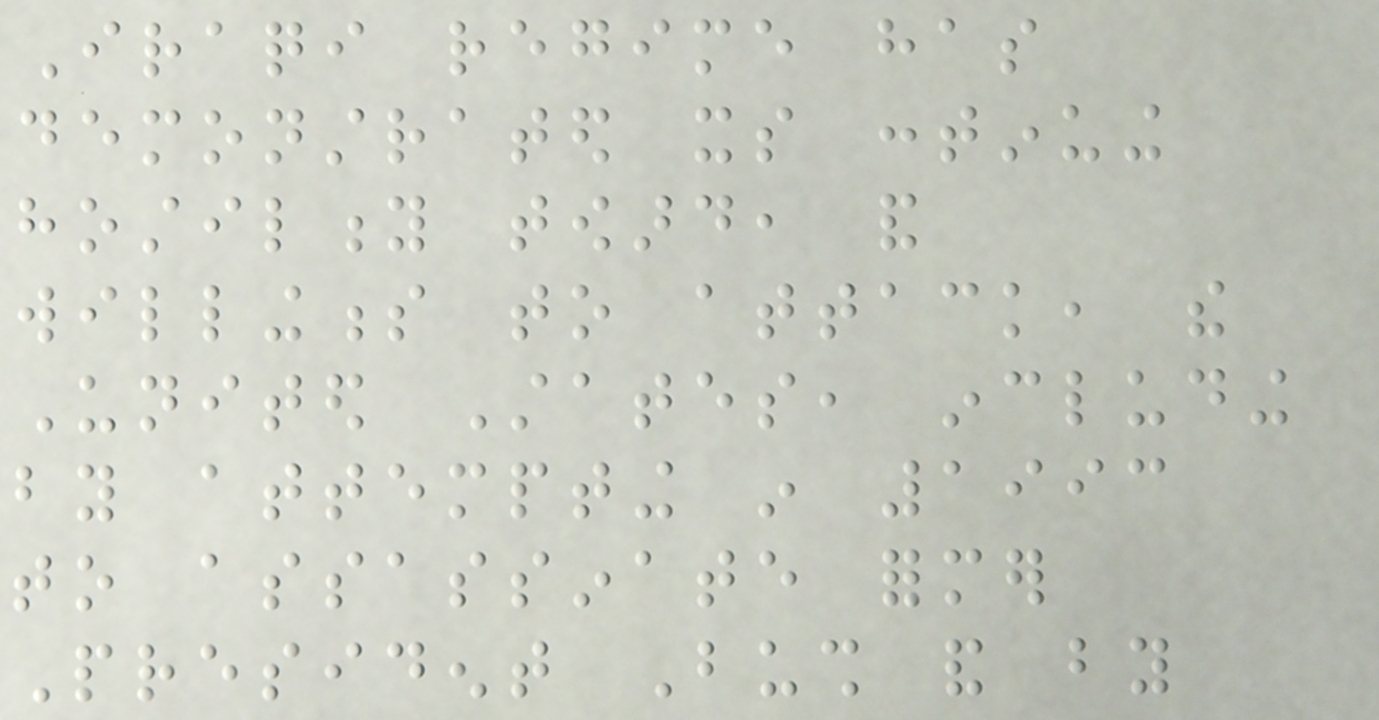Iraqi regime has
demonstrated its continuing
hostility toward, and
willingness to attack, the
United States, including
by attempting in 1993
to assassinate former
President Bush and by
